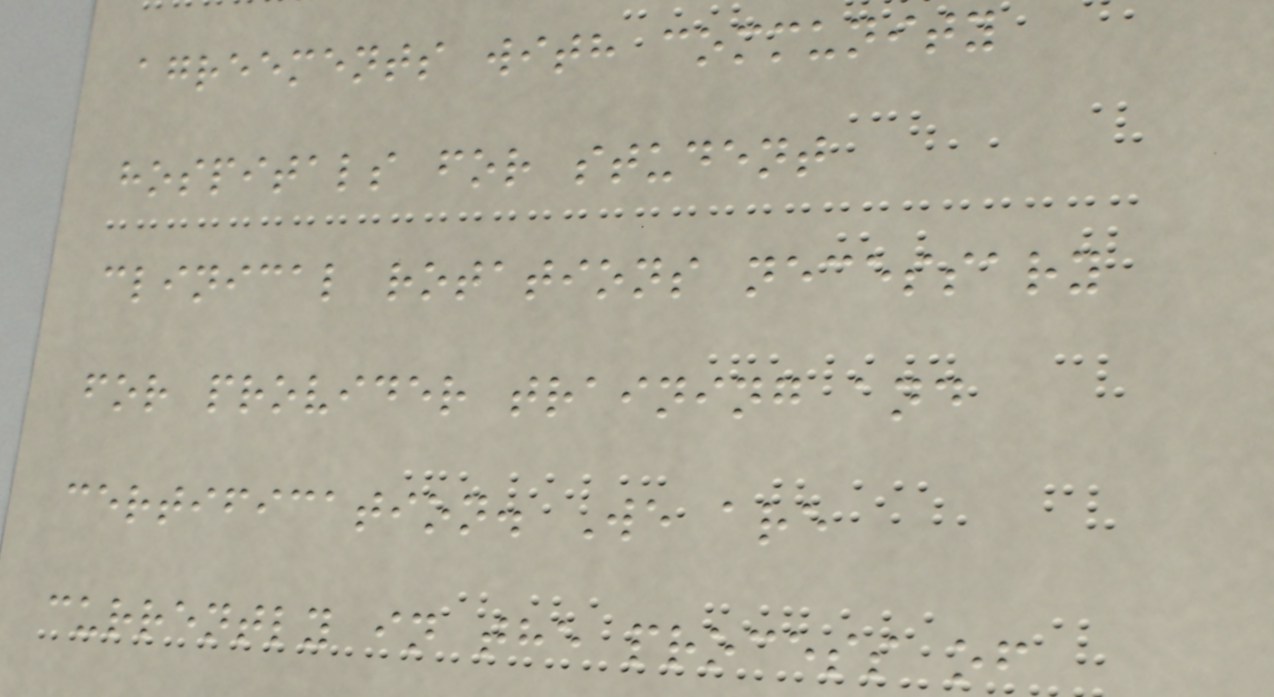agreements with community
hospitals for student
clinical rotations necessary
for provider training and
certification. We are
currently in the process of
